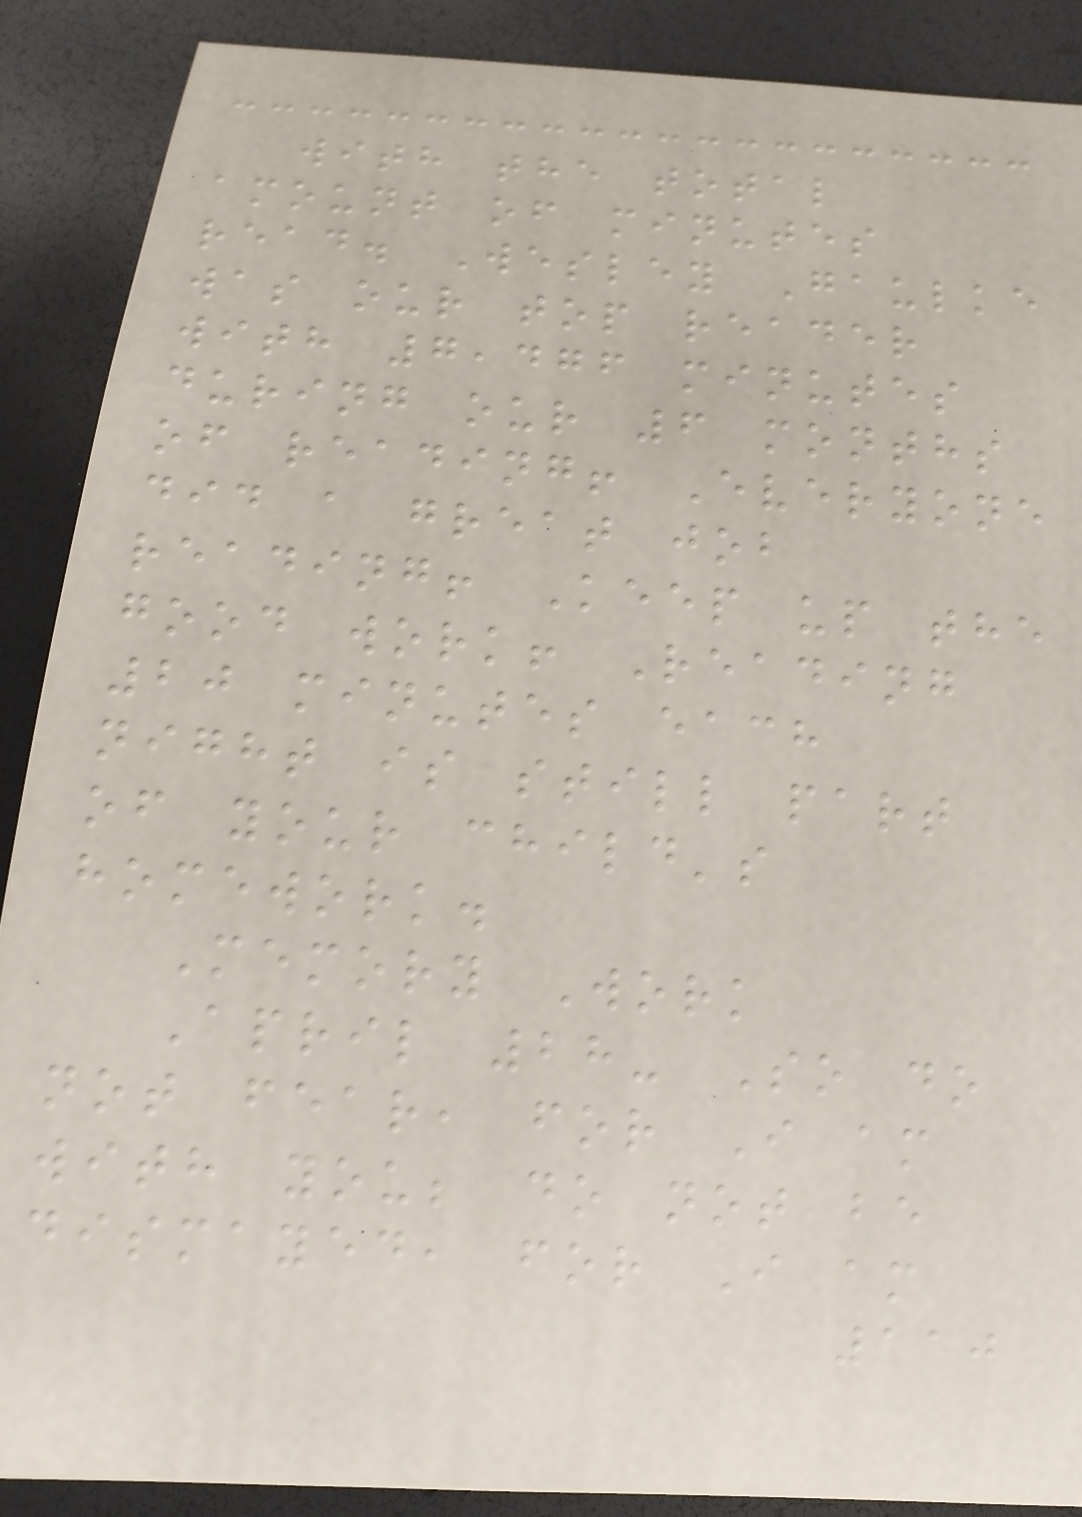with the total
amount of minutes
read. Wesley Gaulke
was our top reader
with 7,476 minutes
during our 6 months
of reading! Everyone
did a great job
reading! Keep up the
good work! Reading
20 minutes each
night is still part
of your child's
homework.
Memory Work
April 28- So do
not fear, for I am
with you; do not be
dismayed, for I am
110
